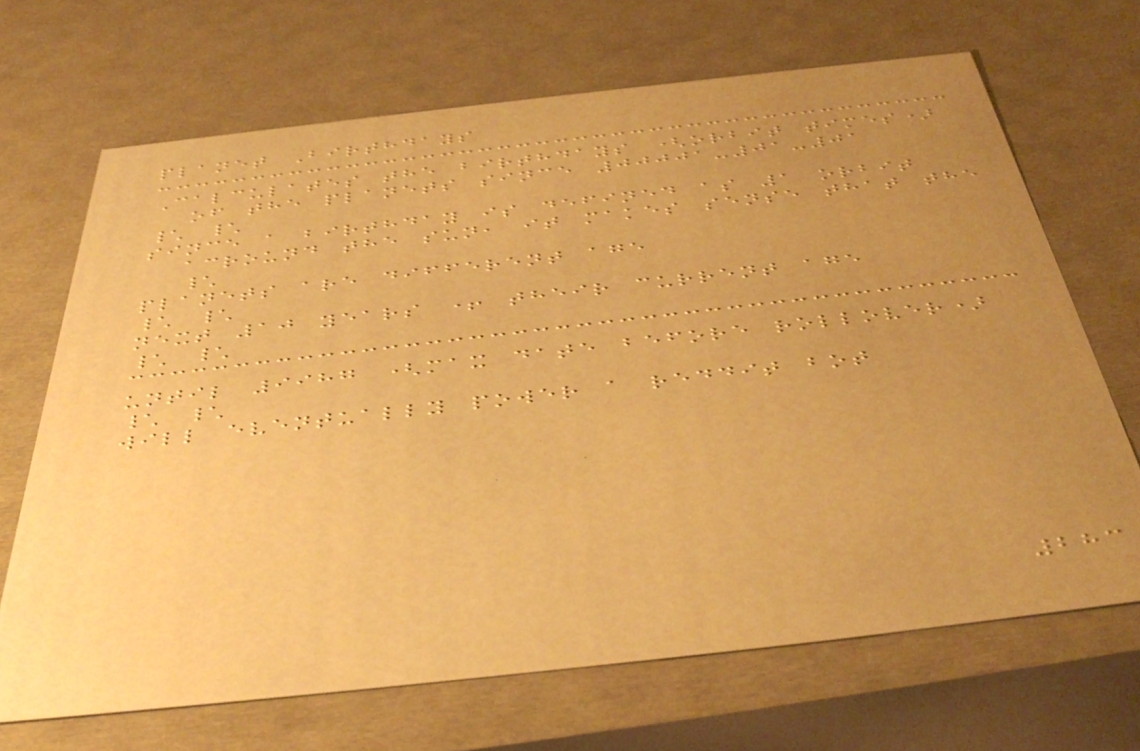planet Birthdays
Calculates the birthdays (orbit times)
of the planets since 00001-01-01
\ \
since a birthday is defined as 1 orbit
acround the sun, it makes sense that the
\
planets are different age
\ \
next 10 years + their current age
\ \
until 9987 (max date before rollover)
\ \
will eventually power a reddit bot
283
